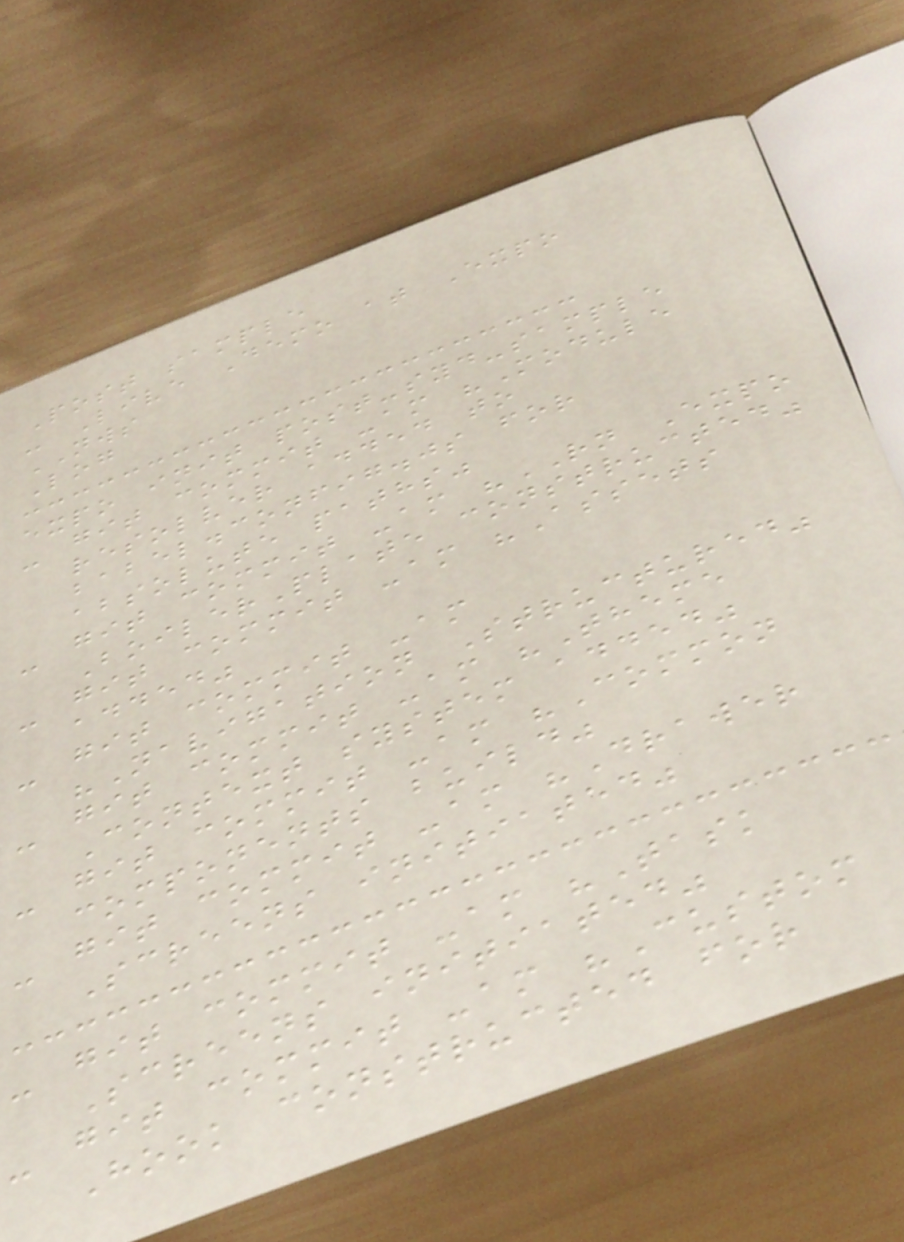Post sample
- Live Demo at Expo
NWS
Log
expo init post-syd-sample
- git commit -am "Module
resolver added to
babel.config.js for
absolute paths"
- git commit -am "RN Expo
BoilerPlate constructed"
- git commit -am "Assets
added"
- git commit -am
"Navigation Structured"
- git commit -am "Theme
Context system added"
- git commit -am "Common
components build"
- git commit -am "Drawer
Screens initiated"
- git commit -am "Task
Screens initiated"
- git commit -am "Custom
Hook constructed for
